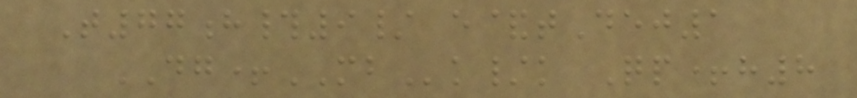T77h#9/ e&tDej1
DG+MBk/k Qp+h8
